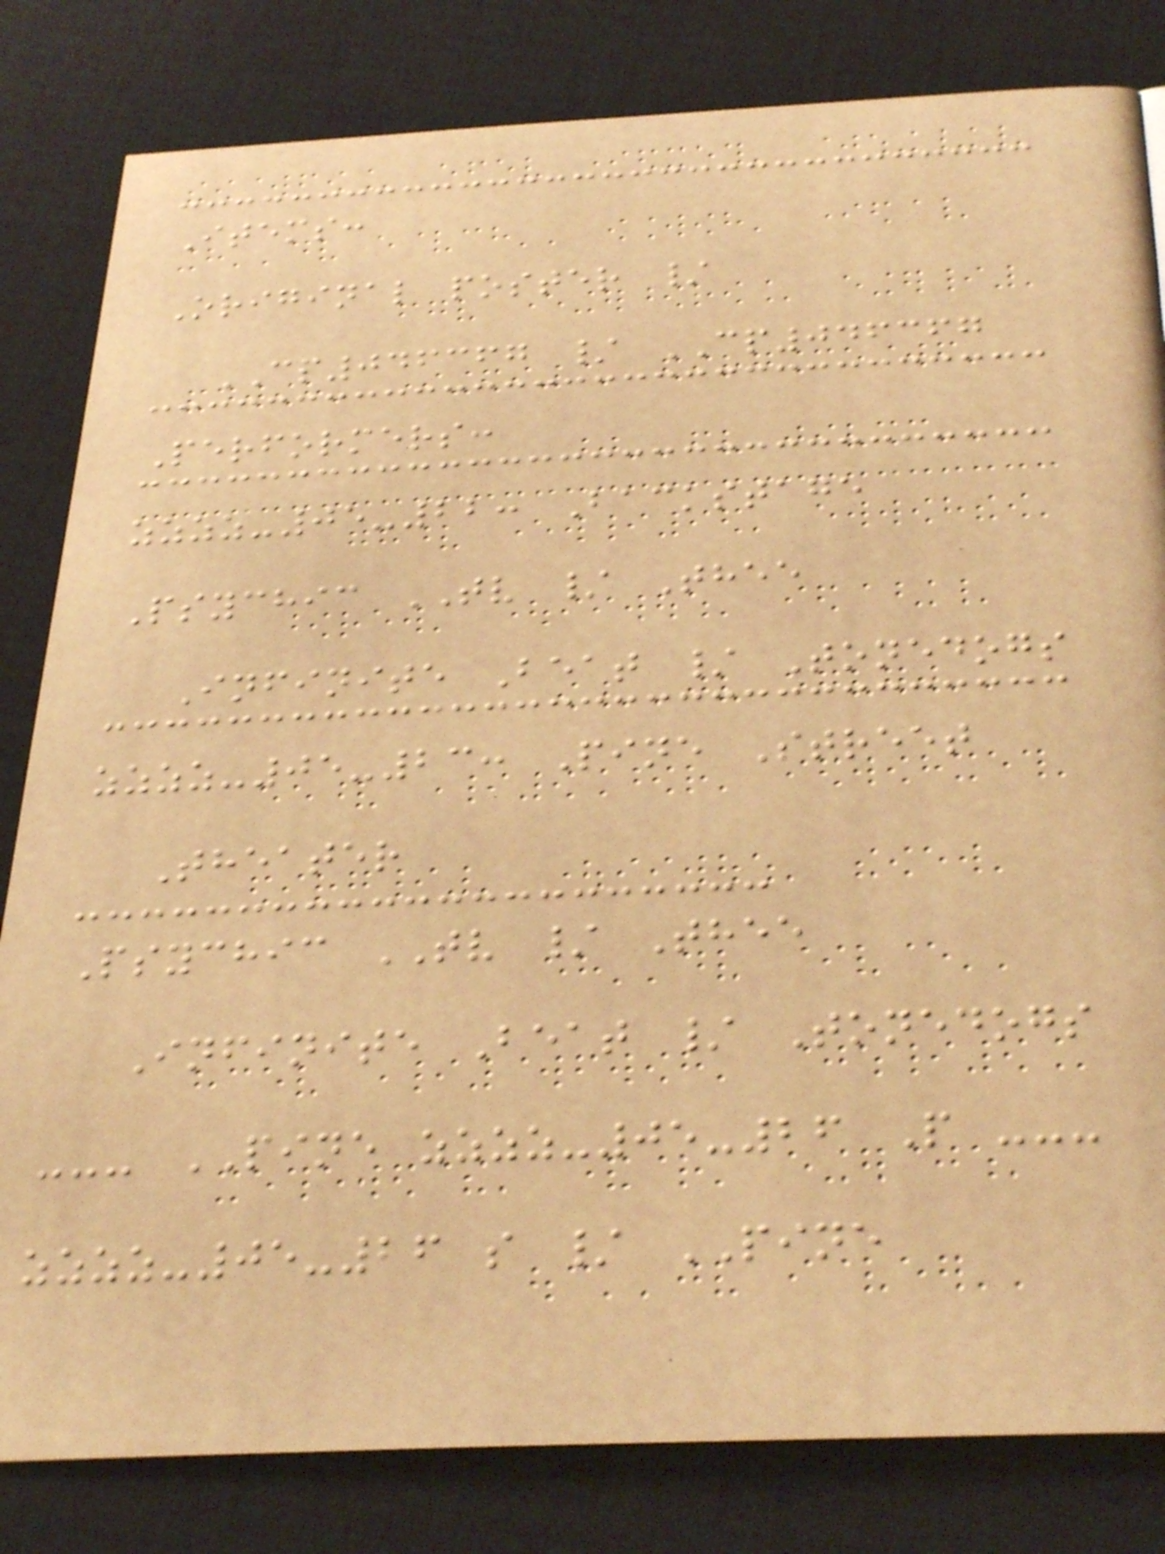Items:
Original poster /
CP046367 / CP046367
Performers:
zzzz-05-22: Backstage
Psychic TV / Thee
Infinite Beat / Tonedogs
zzzz-05-23: Pine Street
Theater
Psychic TV / Thee
Infinite Beat / Tonedogs
--- PINE zzzz-05-26 P ---
zzzz-05-26 s / PINE
